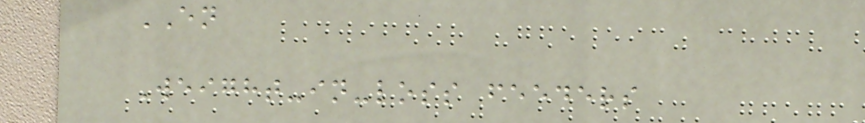EN
Weight-in-loss feeders
